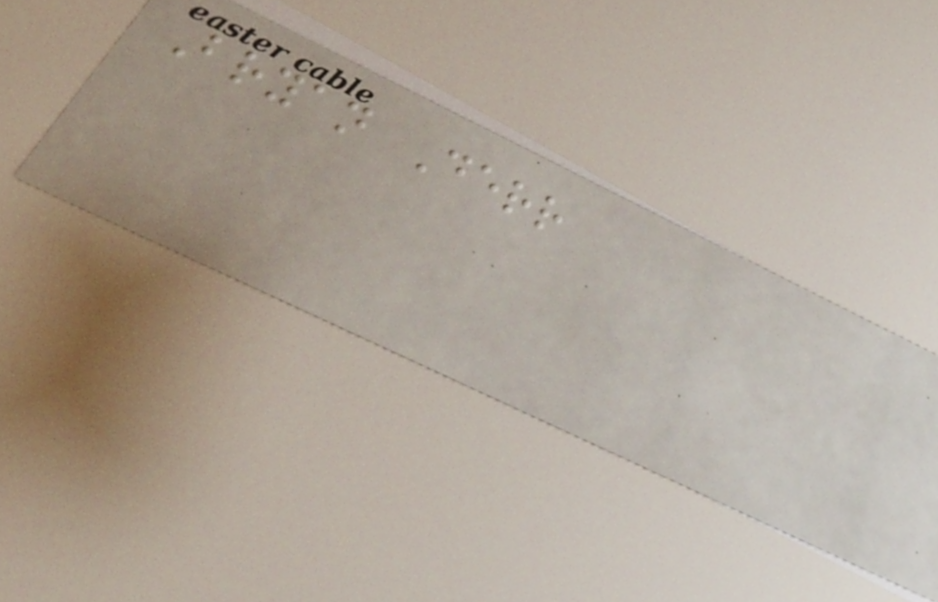Bryan Derr
